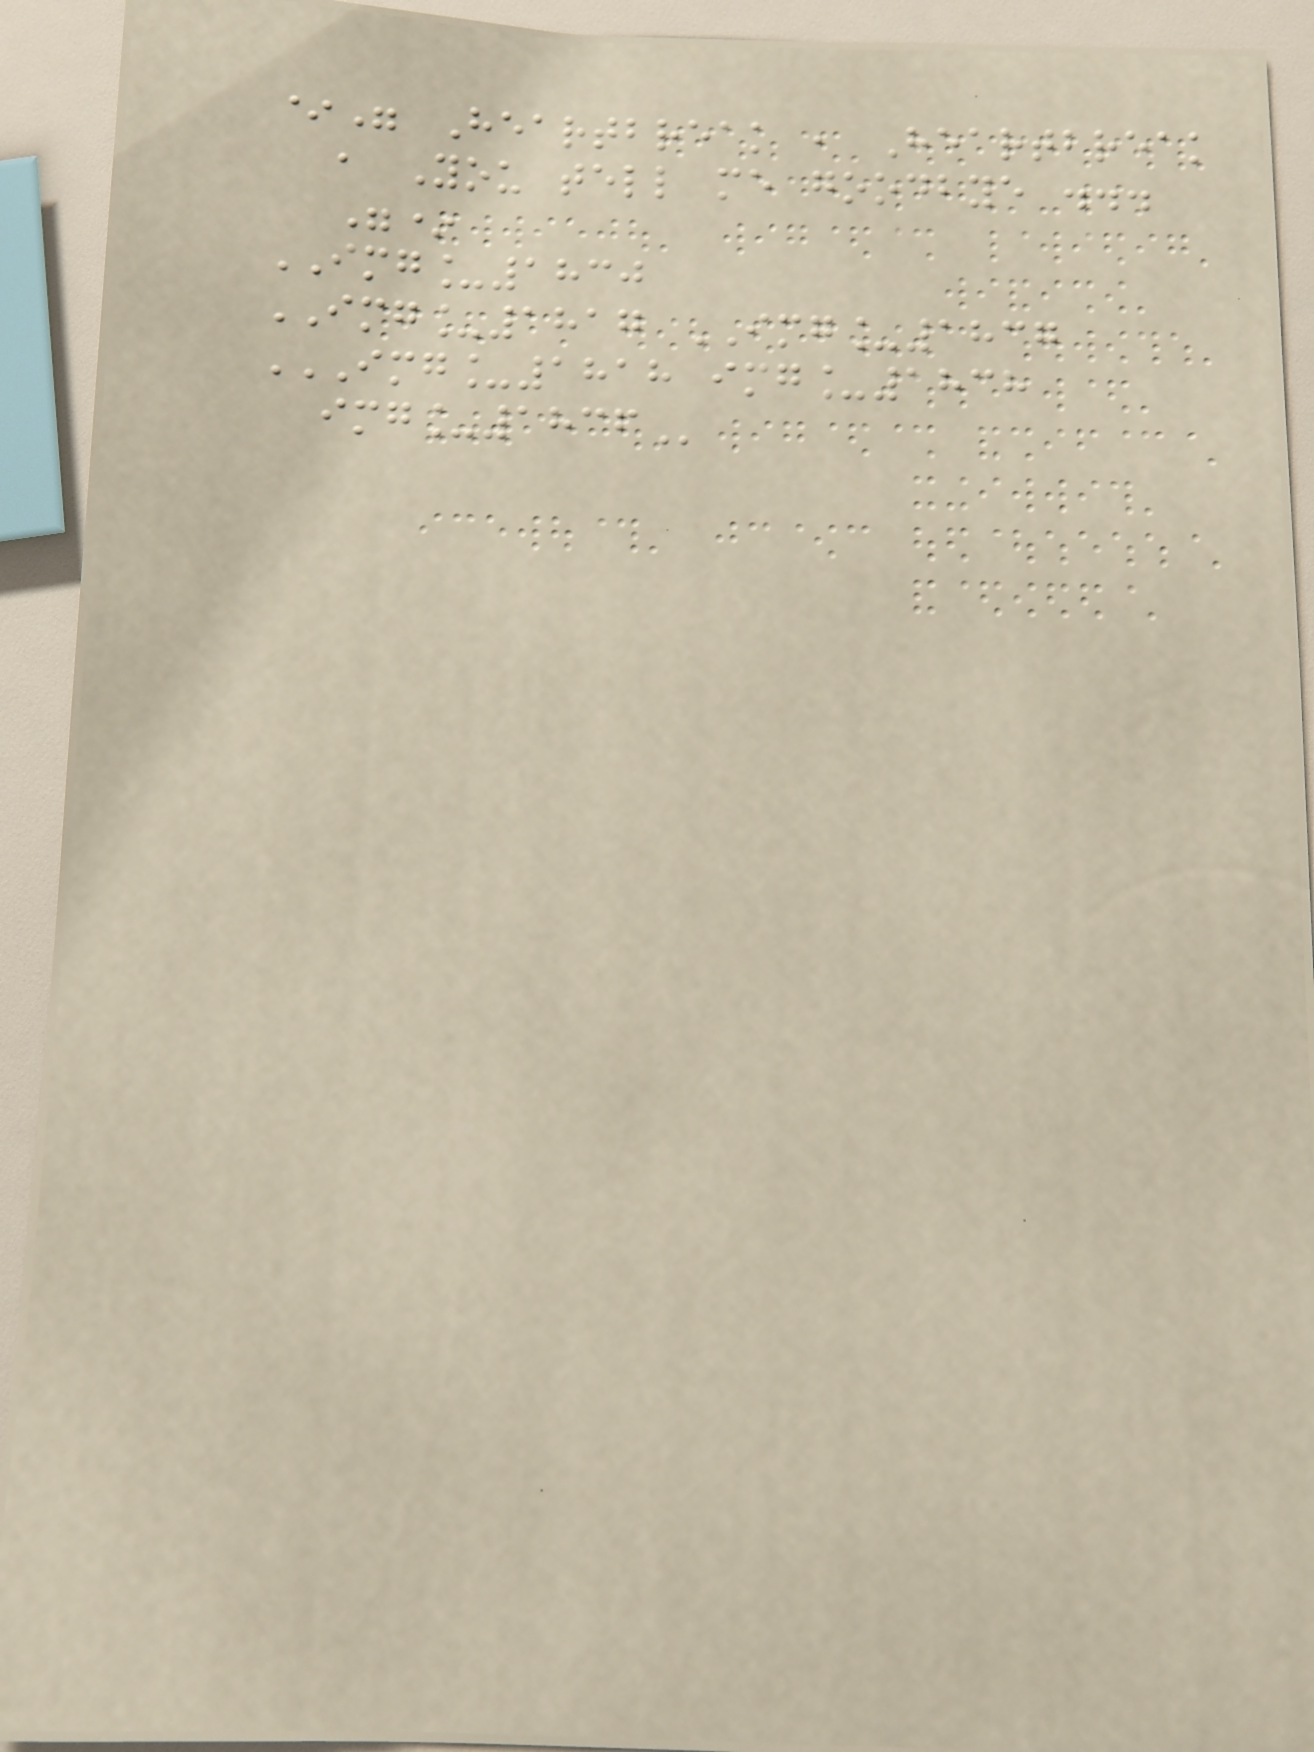*" Heartbreak , Heartbreak
, You tell me goodbye ...
"*
IMG_1830
IMG_1817 IMG_1837
IMG_1818 IMG_1838
IMG_1836
